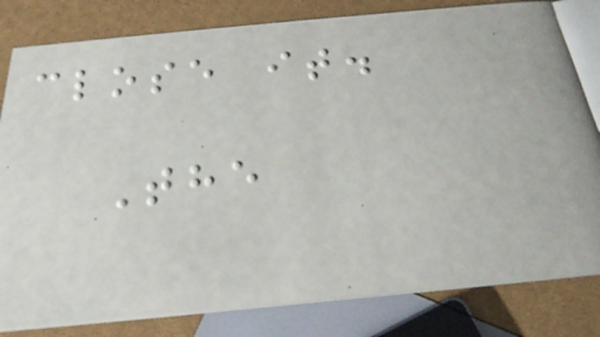close it.
The
